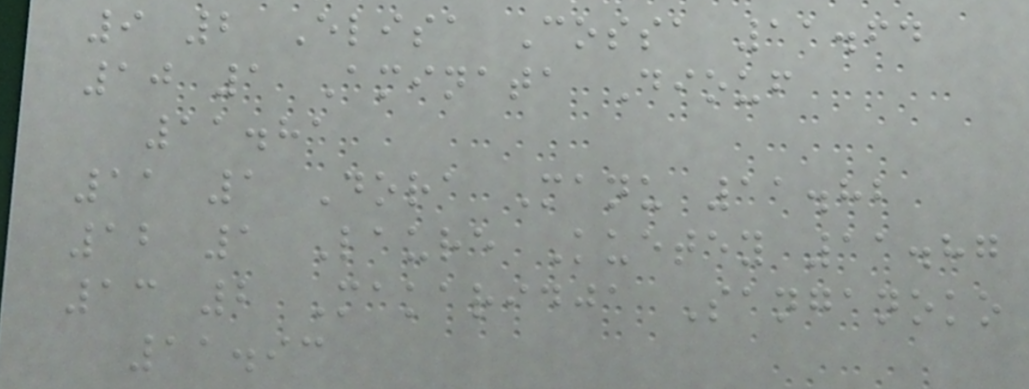9 2 Elisa Cossa 11.64
10 1 Aminata Diouf
11.81
11 1 Dora Manu 11.82
12 1 Laure Kuetey 11.87
13 2 Makaridja Sanganoko
11.93
